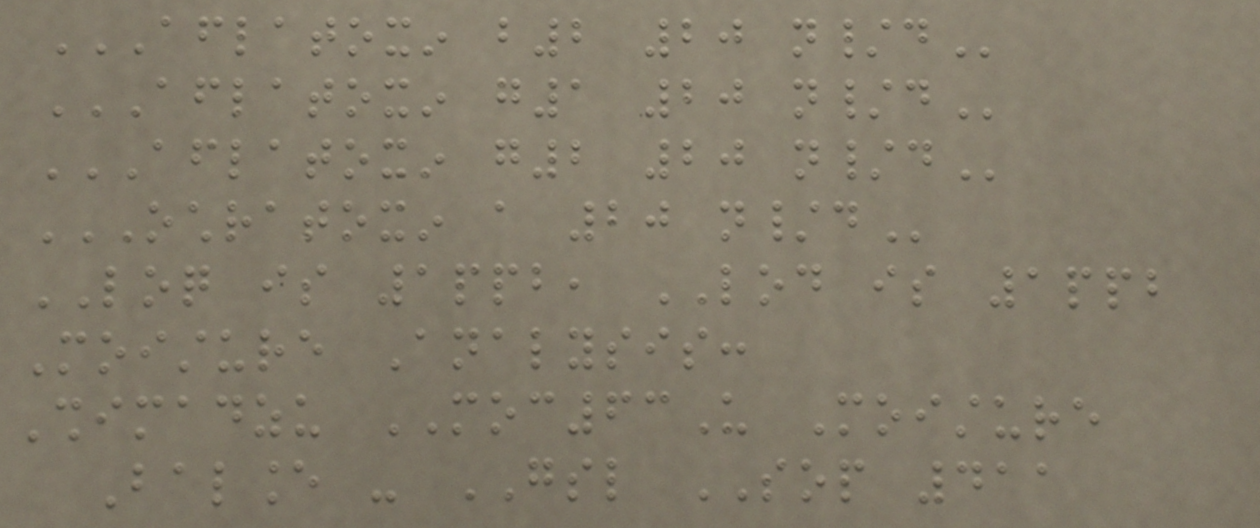AFLATOXIN B2 20 N/D
AFLATOXIN G1 20 N/D
AFLATOXIN G2 20 N/D
OCHRATOXIN A 20 N/D
LOQ is 1ppb, LOD is 1ppb
Moisture Analysis:
Shimadzu MOC63U Moisture
Balance - GSL SOP 411
